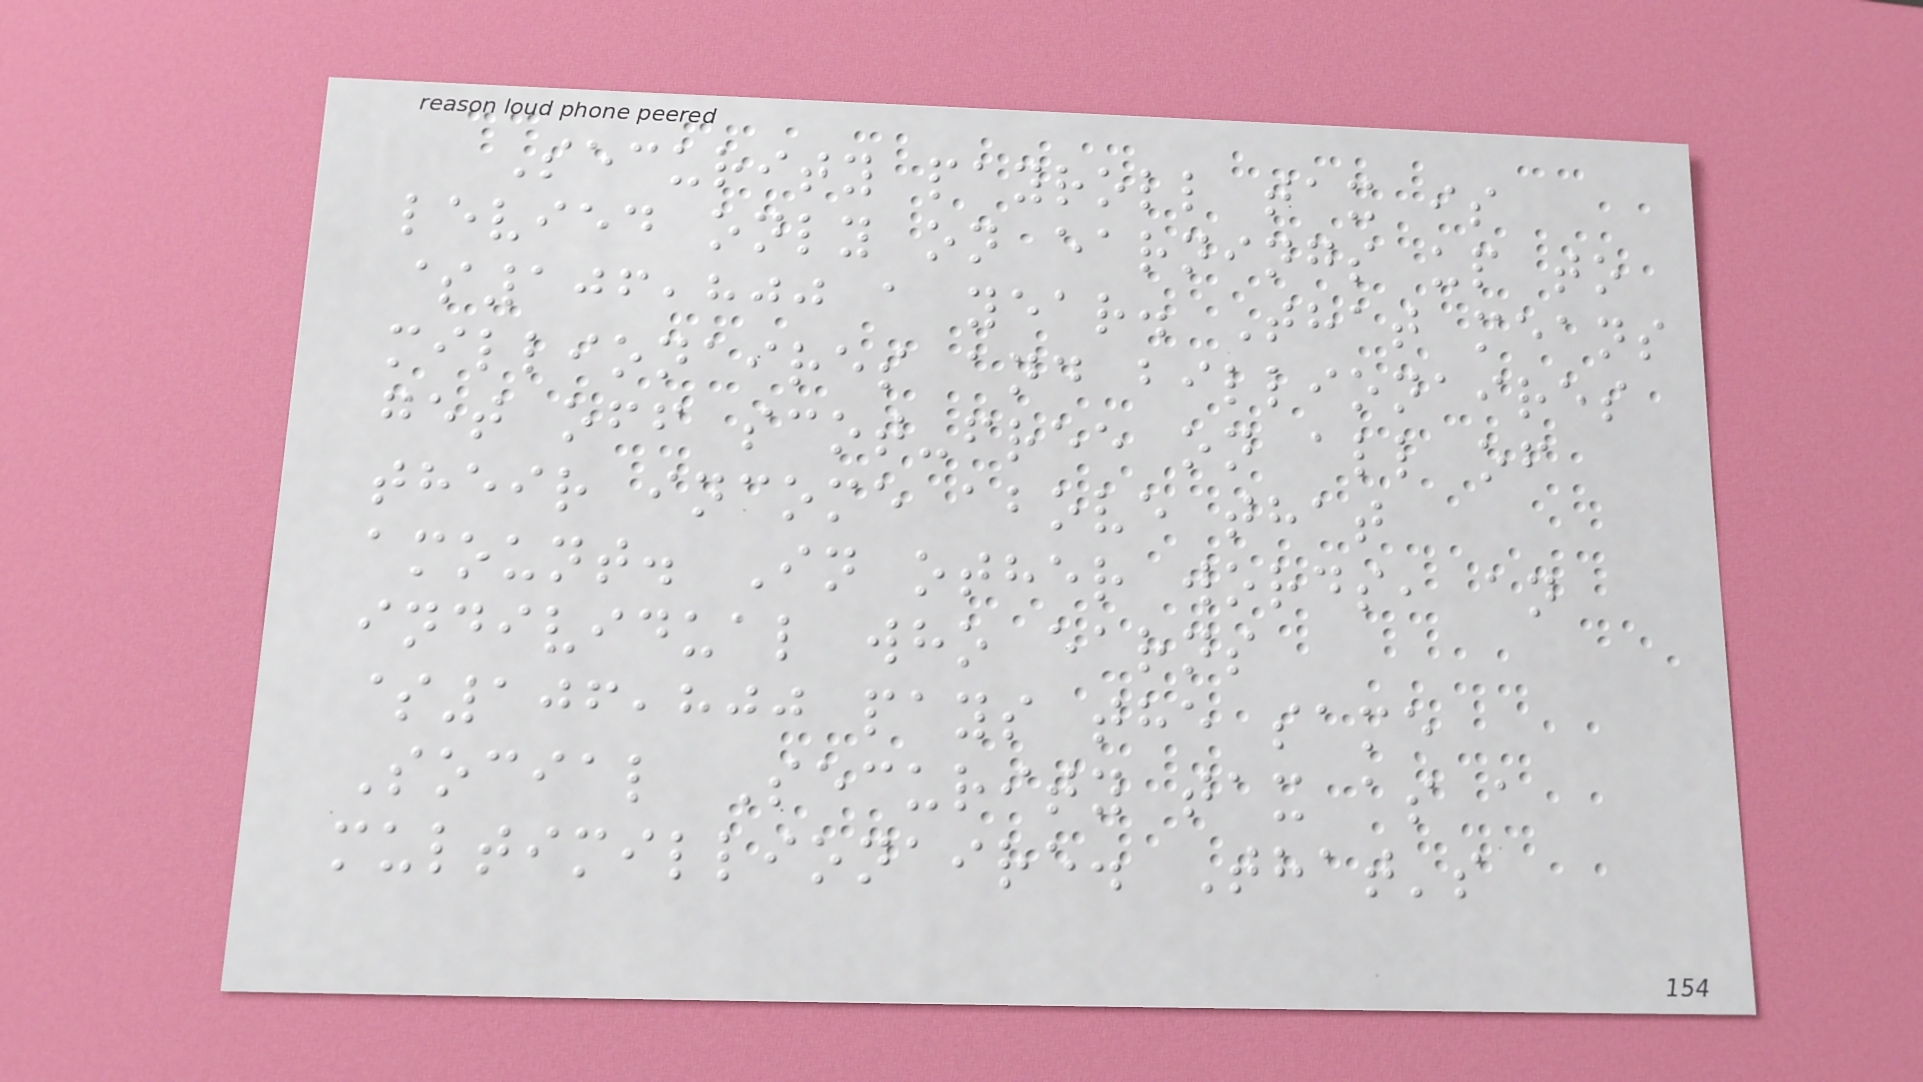Security payroll tax is
levied only on earnings up to
$106,800 a year. That means
millionaires and billionaires
get off scot-free on all of
their income above that
amount. In other words, an
individual who earns
$106,800 pays the same
Social Security tax as a
multimillionaire. That's
